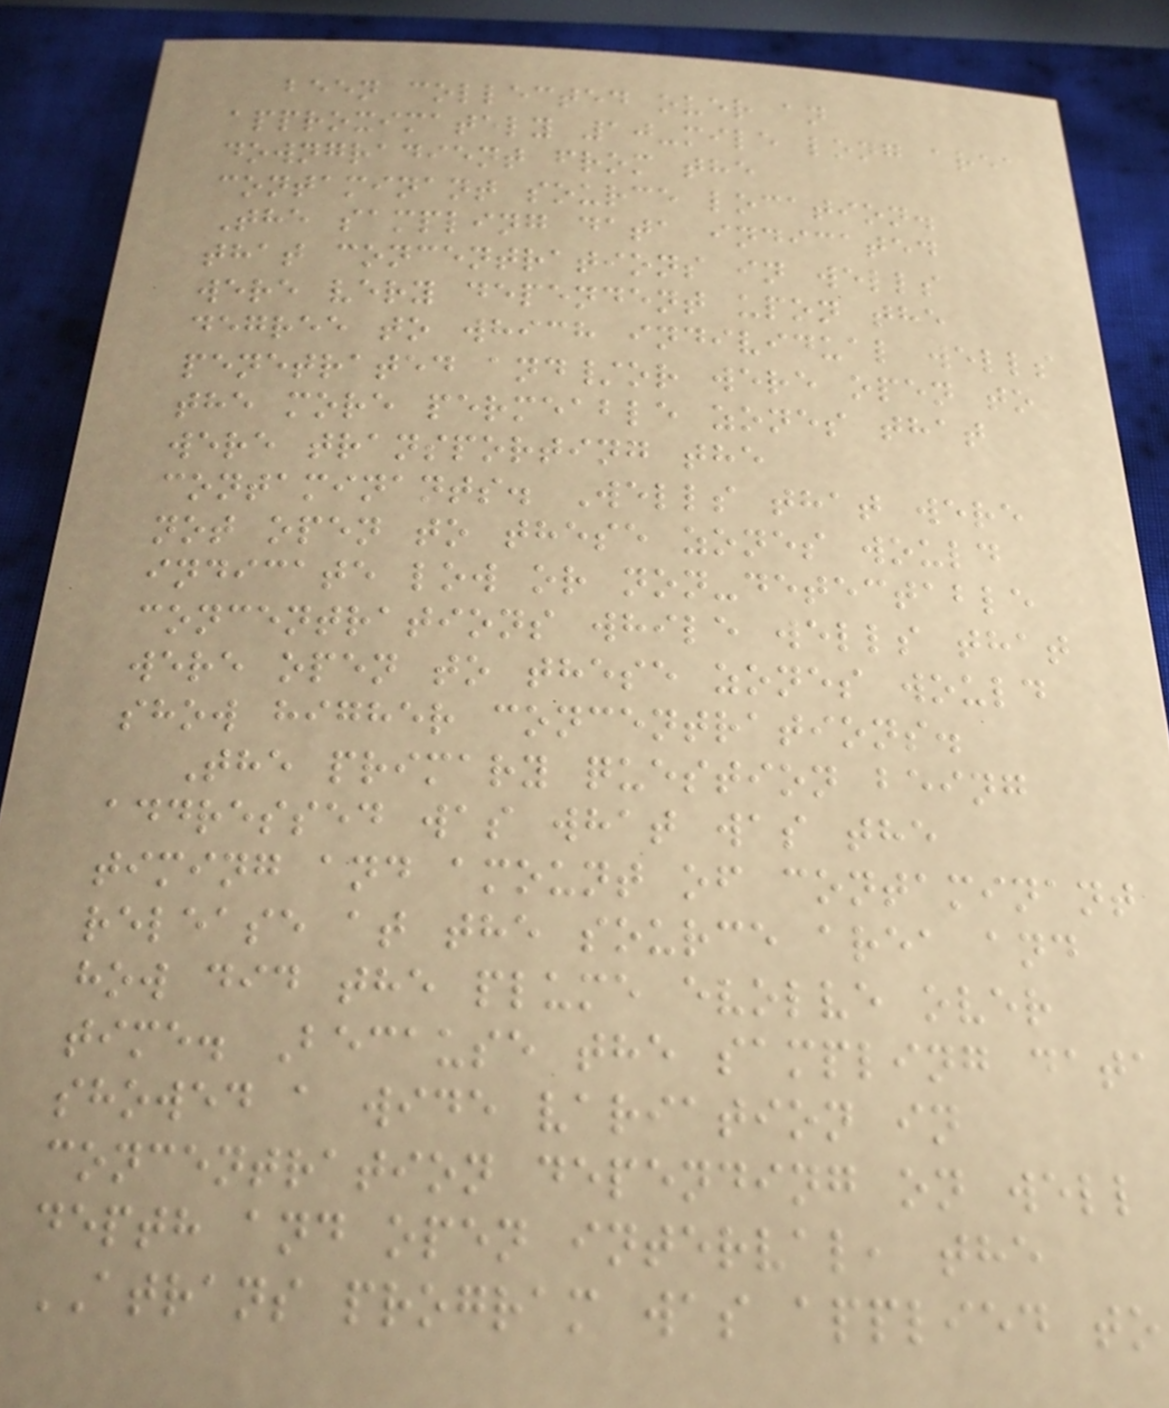been collected over an
approximately 10-mile long area
downgradient from the
contaminant source location.
The sampling data indicated
that concentrations in wells
were very dependent upon the
degree to which individual wells
penetrated and/or were open to
the more permeable zones that
were transporting the
contaminants. Wells that were
not open to these zones would
indicate low or non-detectable
concentrations while wells that
were open to these zones would
show higher concentrations.
The primary question being
addressed was what was the
timing and amount of contaminant
release at the source area and
how did the plume evolve over
time. Because the sampling data
showed a wide variation in
concentration depending on well
depth and open interval, the
ATRANS program was applied to
